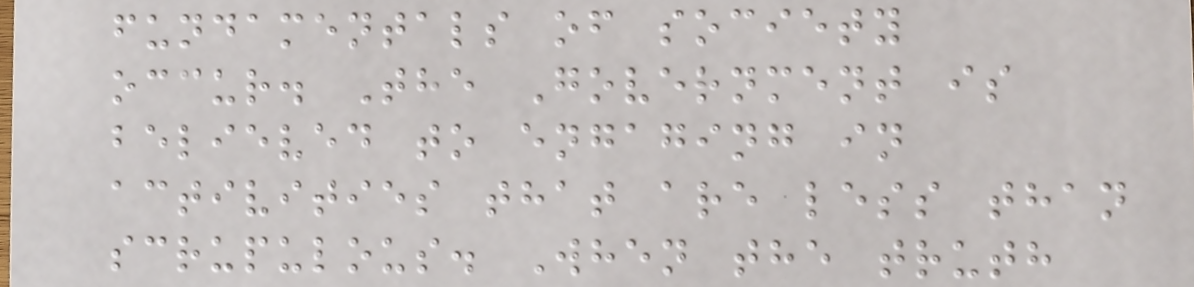fundamentals of society
occur. The Government is
believed to engaging in
activities that are less than
scrupulous. When the truth
